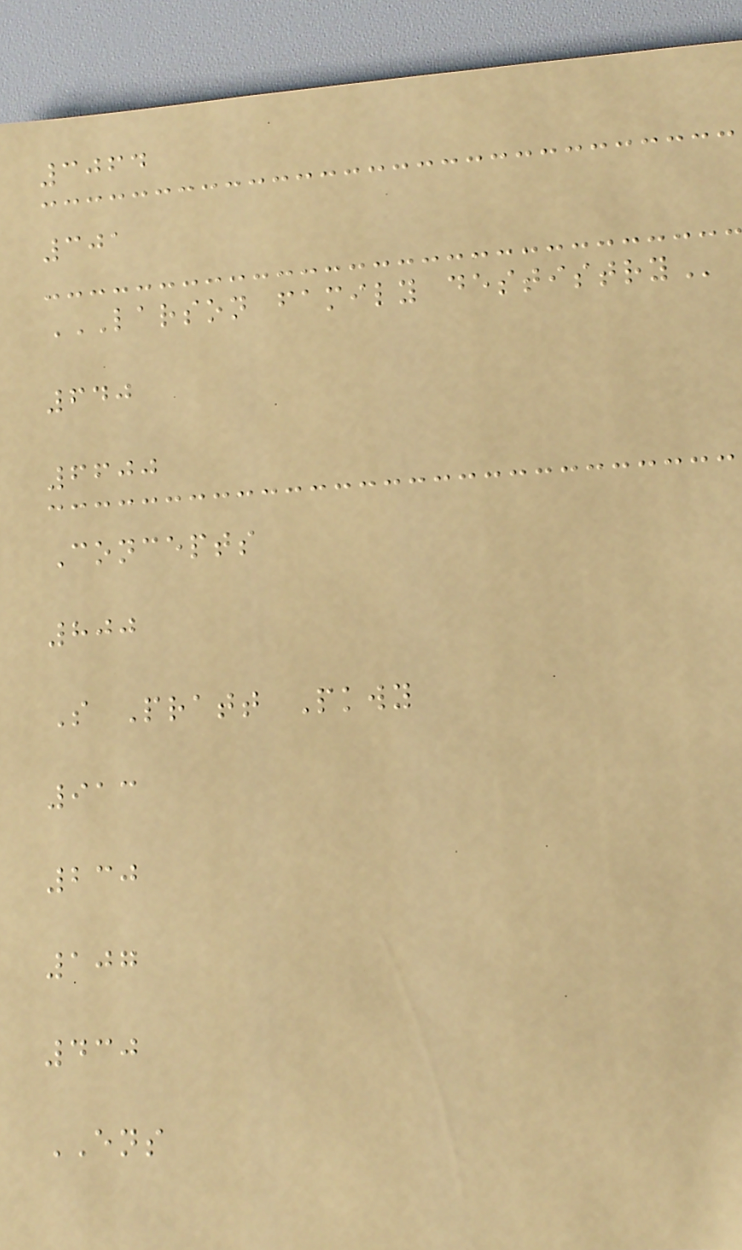3064
301
LARSON FAMILY DESTISTRY
640
6600
Concepts
800
S Pratt Pkwy
913
230
107
430
ENS
